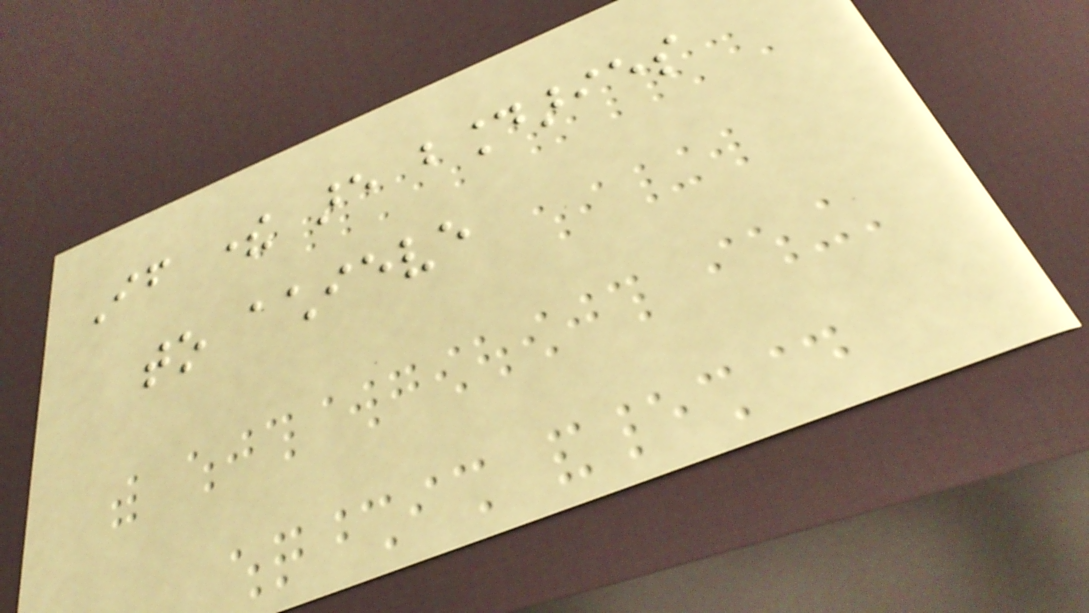If there are boundaries
to achieve
